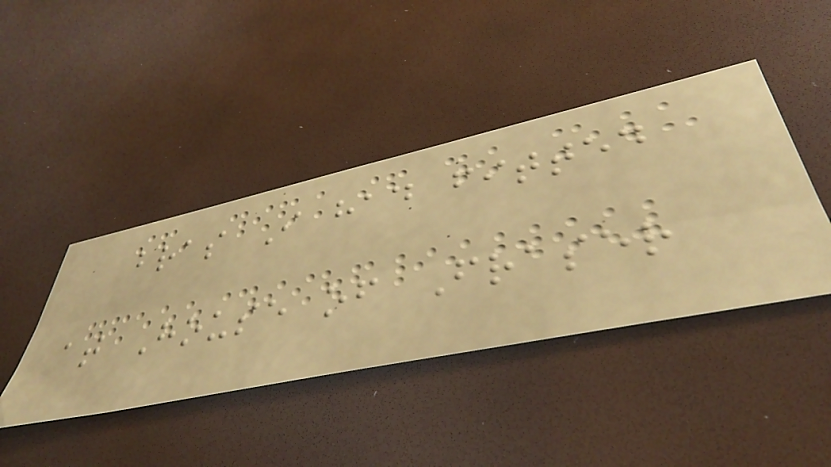bras I had fitted
at House of Fraser
